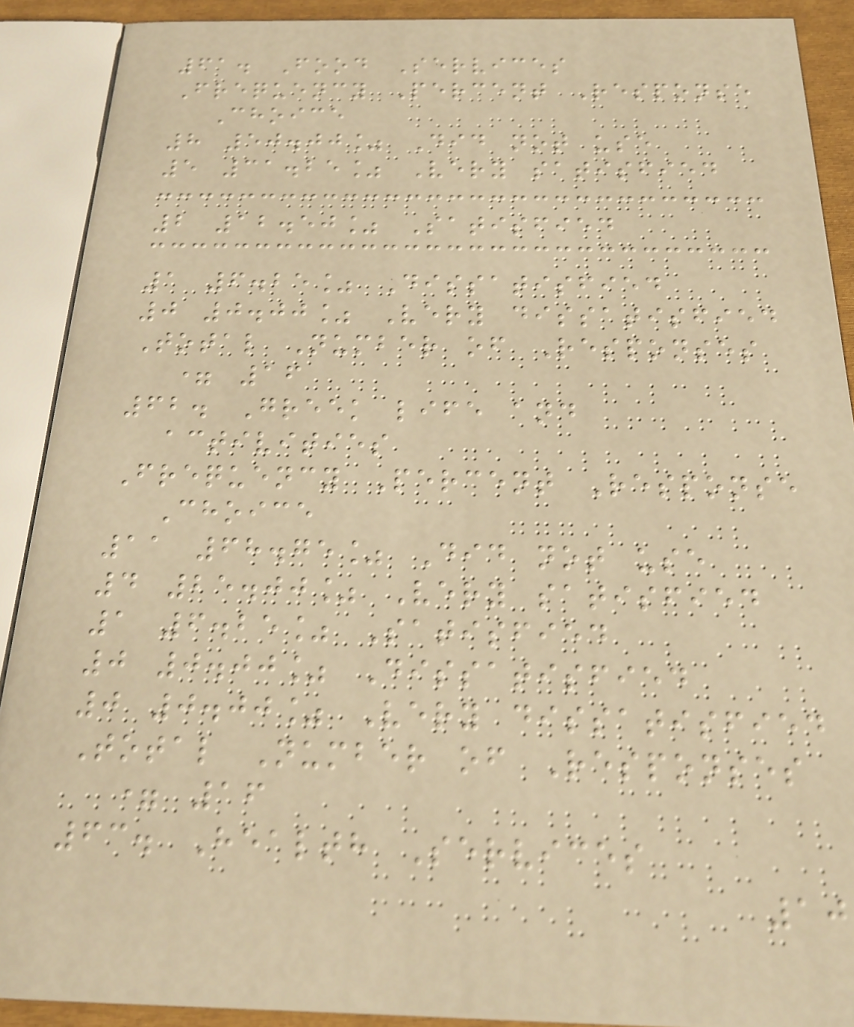61. Food Services
Frequency Percent Response
Choice
8 50.00% Did not use
5 31.25% Very satisfied
2 12.50% Satisfied
1 6.25% Dissatisfied
0 0.00% Very dissatisfied
Total Number of Responses
= 16
62. Greek life and
activities
Frequency Percent Response
Choice
11 68.75% Did not use
4 25.00% Very satisfied
1 6.25% Satisfied
0 0.00% Dissatisfied
0 0.00% Very dissatisfied
Total Number of Responses
= 16
63. Health Services
10
